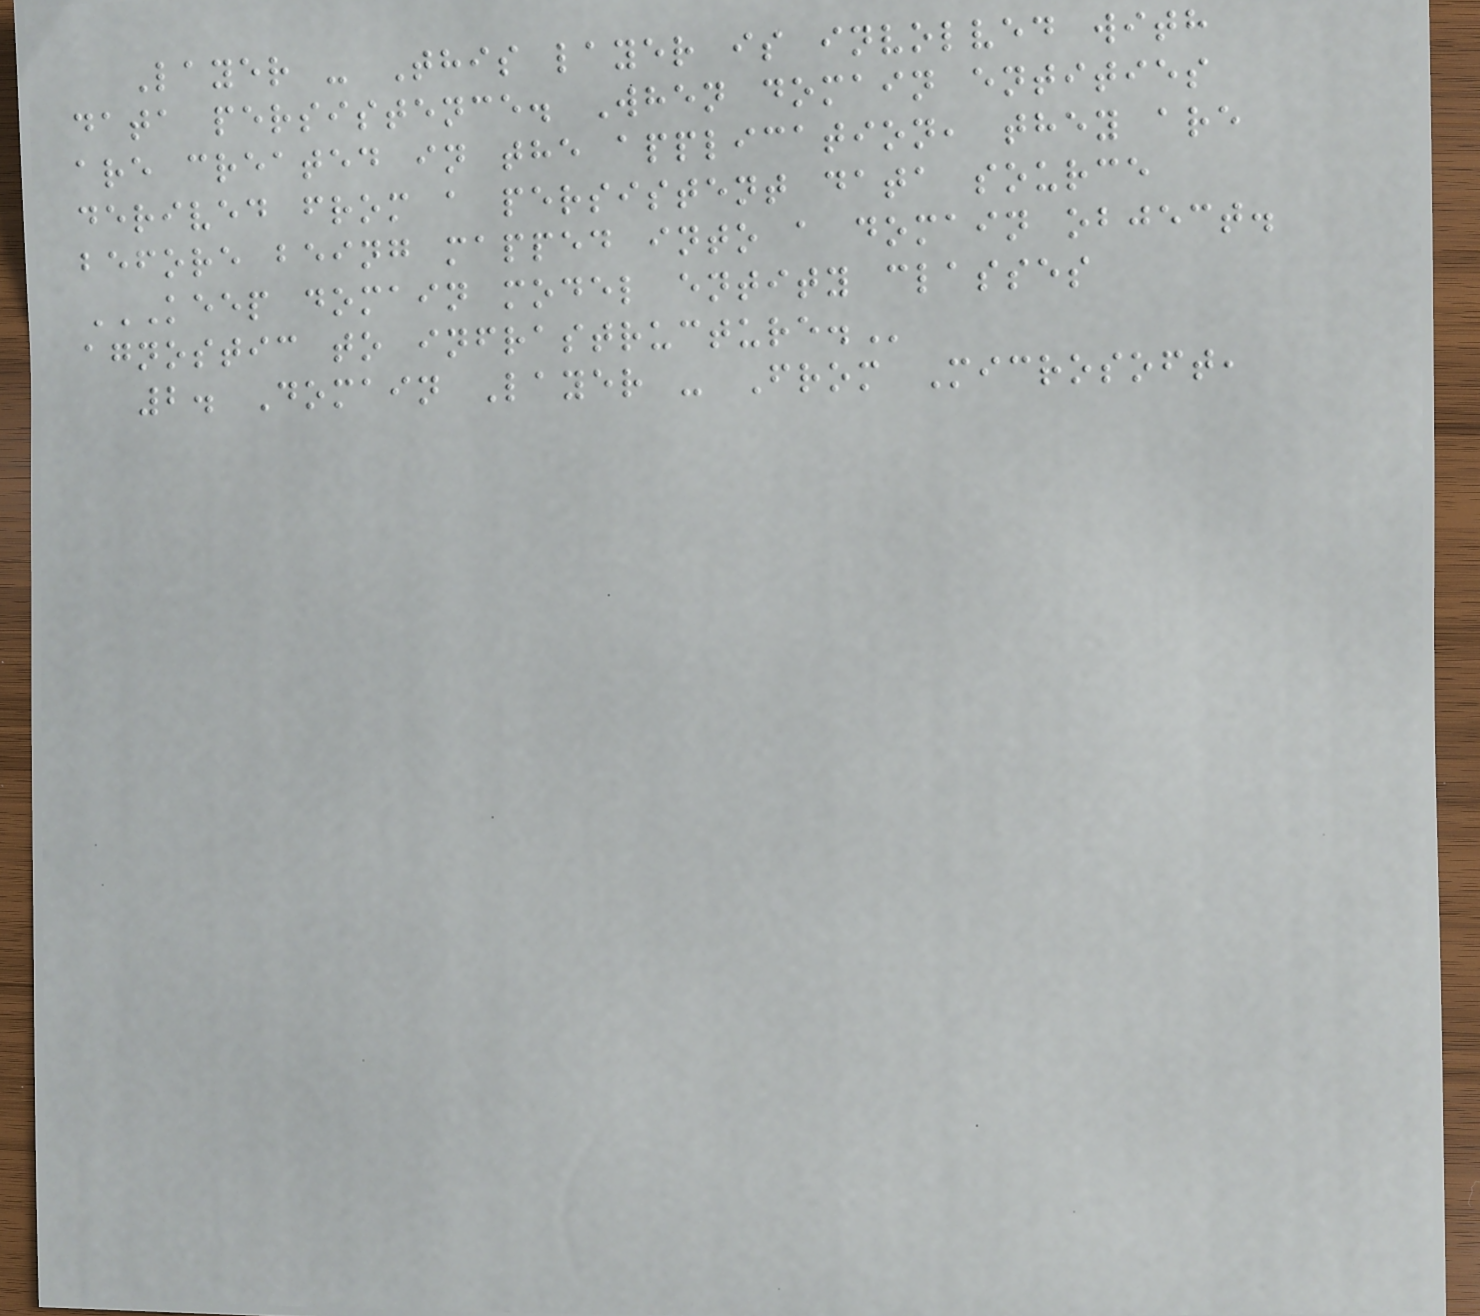Layer - This layer is involved with
data persistence. When domain entities
are created in the application, they are
derived from a persistent data source
before being mapped into a domain object.
KEEP DOMAIN MODEL ENTITY CLASSES
AGNOSTIC TO INFRASTRUCTURE.
2. Domain Layer - From Microsoft,
